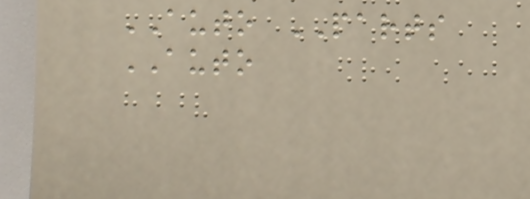AUTO PARTS
AUTO
